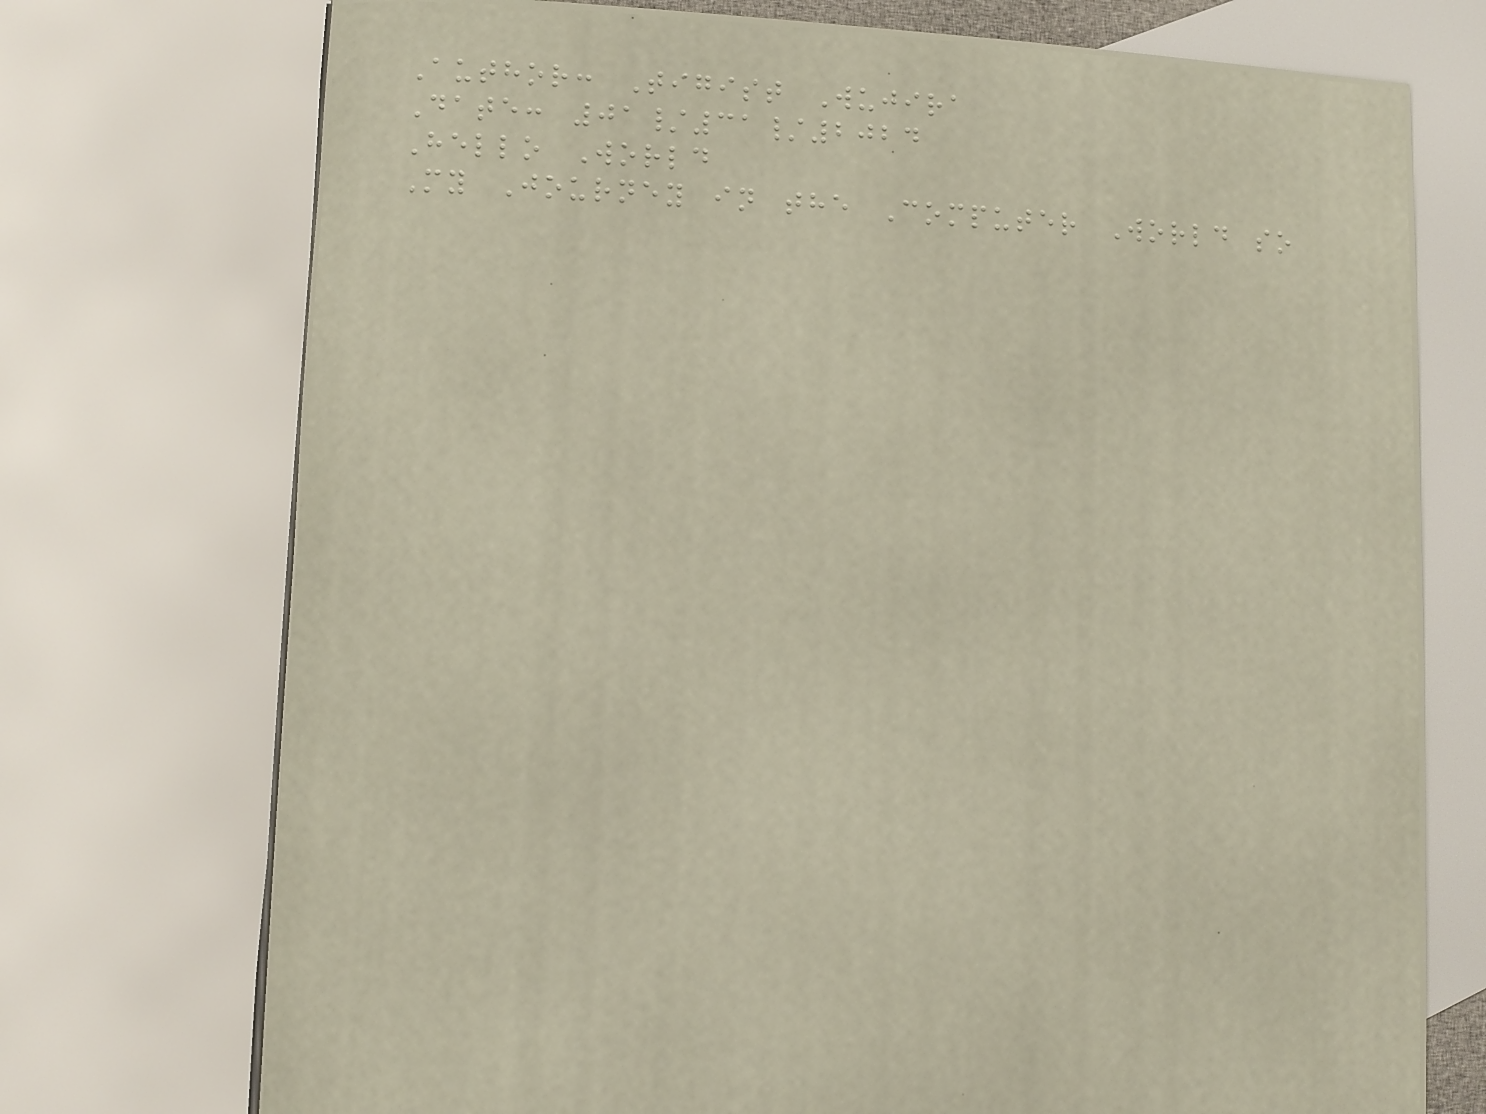Author: Tigist Wujira
Date: 01/31/2024
Hello World
My Journey in the Computer World so
